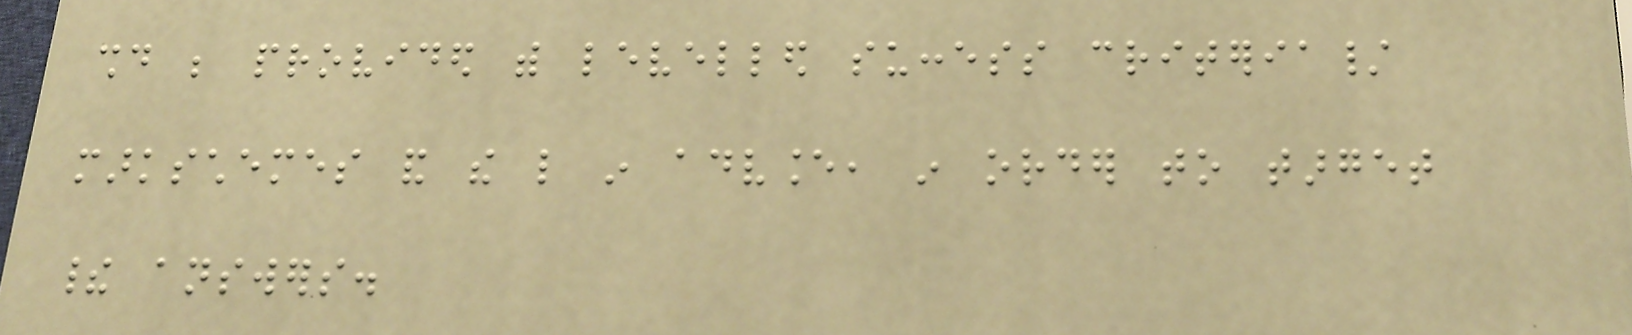should be provided with levelled success criteria/
markschemes and the like in advance, in order to target
their answers.
